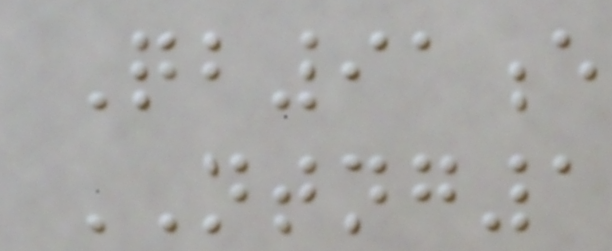Qb91e
NTNG1
